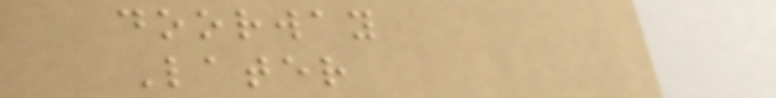doorway
Later
